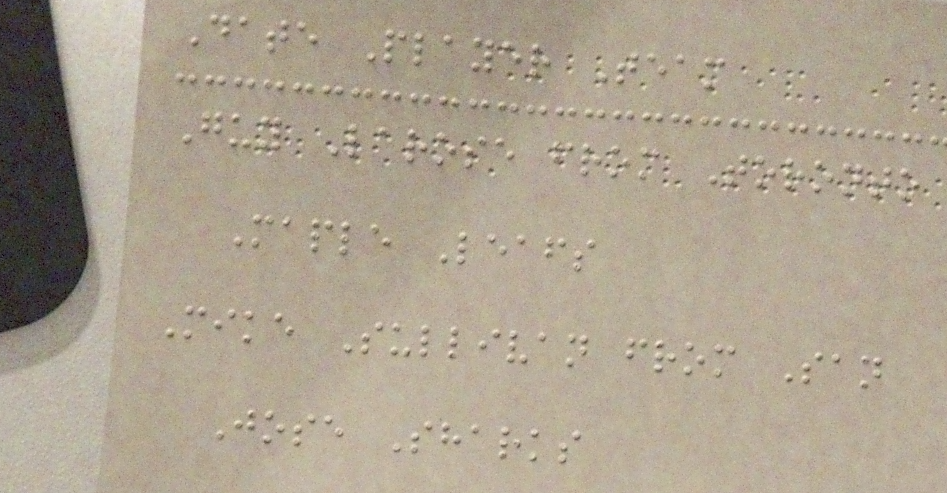Date Player Team
Guy Larose from Toronto
Maple Leafs
Mike Sullivan from San
Jose Sharks
